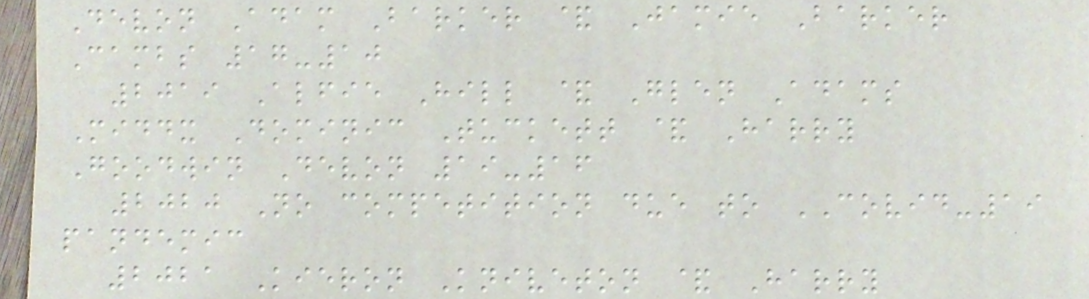Devon Adam Barker & Jamie Barker
Cambs 17-10
2019 Alfie Hill & Glen Adams
Middx Dominic Tuckett & Harry
Goodwin Devon 19-16
2020 No competition due to COVID-19
pandemic
2021 Kieron Kniveton & Harry
